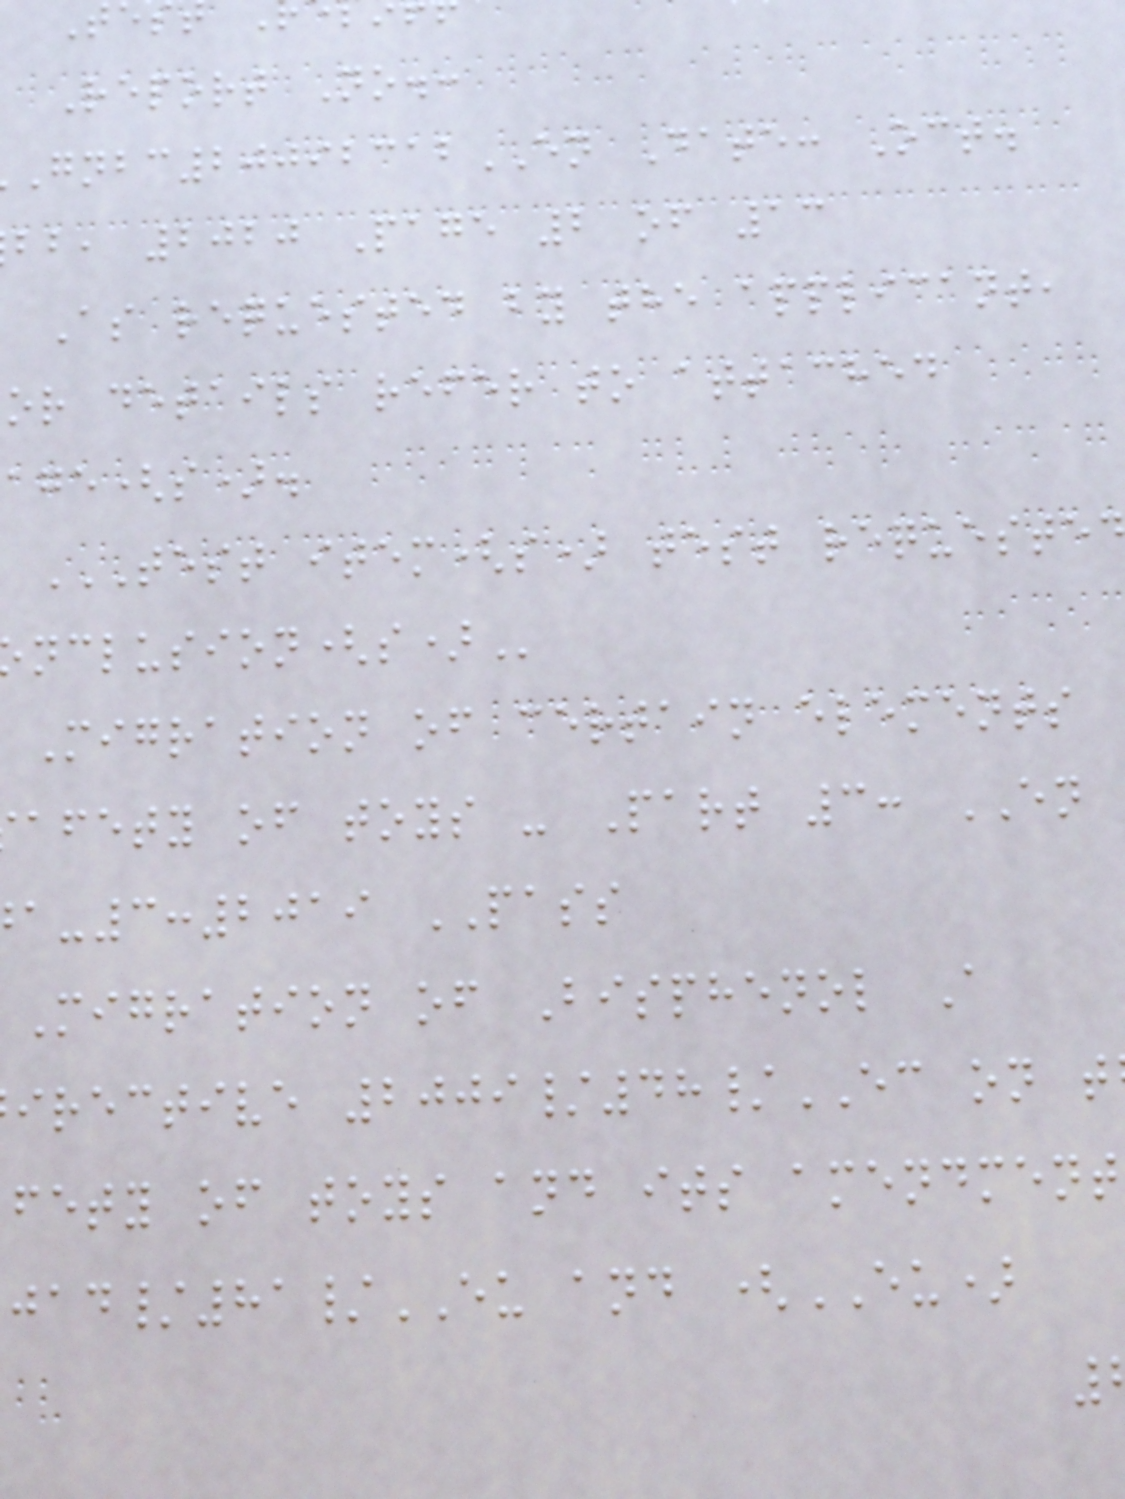Report No.:
20092312EN Date: Oct.
bb, 2020 Page 2 of 13
As requested by the applicant,
or details refer to attached
age(s).
Migration of certain elements
afety of toys - Part 3: EN
-3:2019 PASS
Migration of Bisphenol A
irective 2009/48/EC on t
fety of toys and its amendment
/81/EU and (EU)
